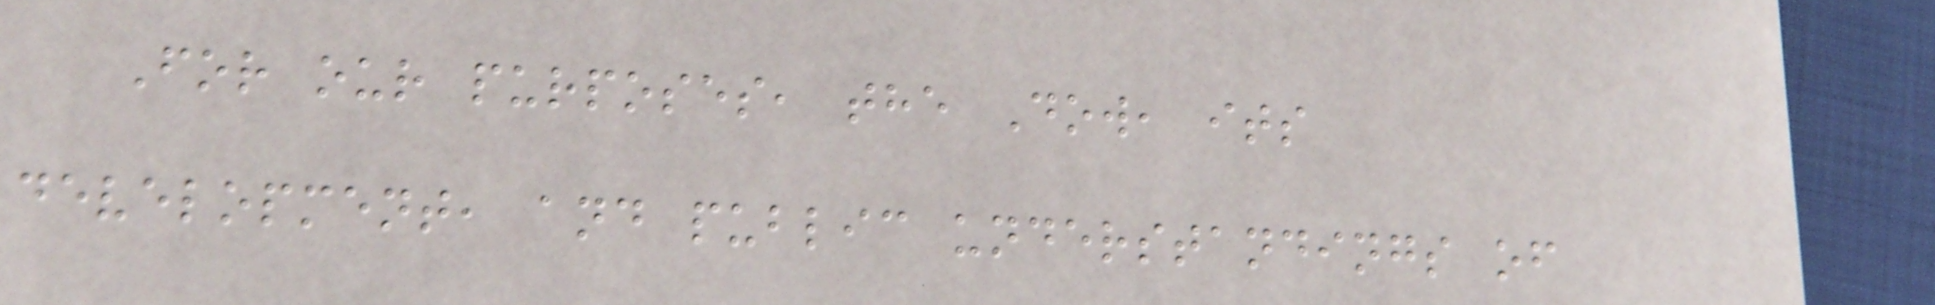For our purposes, the Dow, its
development, and public understandings of
